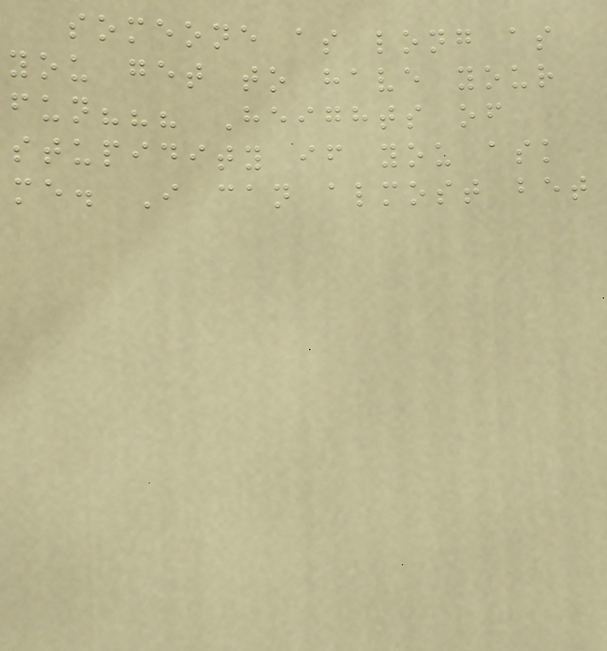someone as long as
you get to have your
fun??? Heights of
stupidity if you ask
me. I can almost bet
